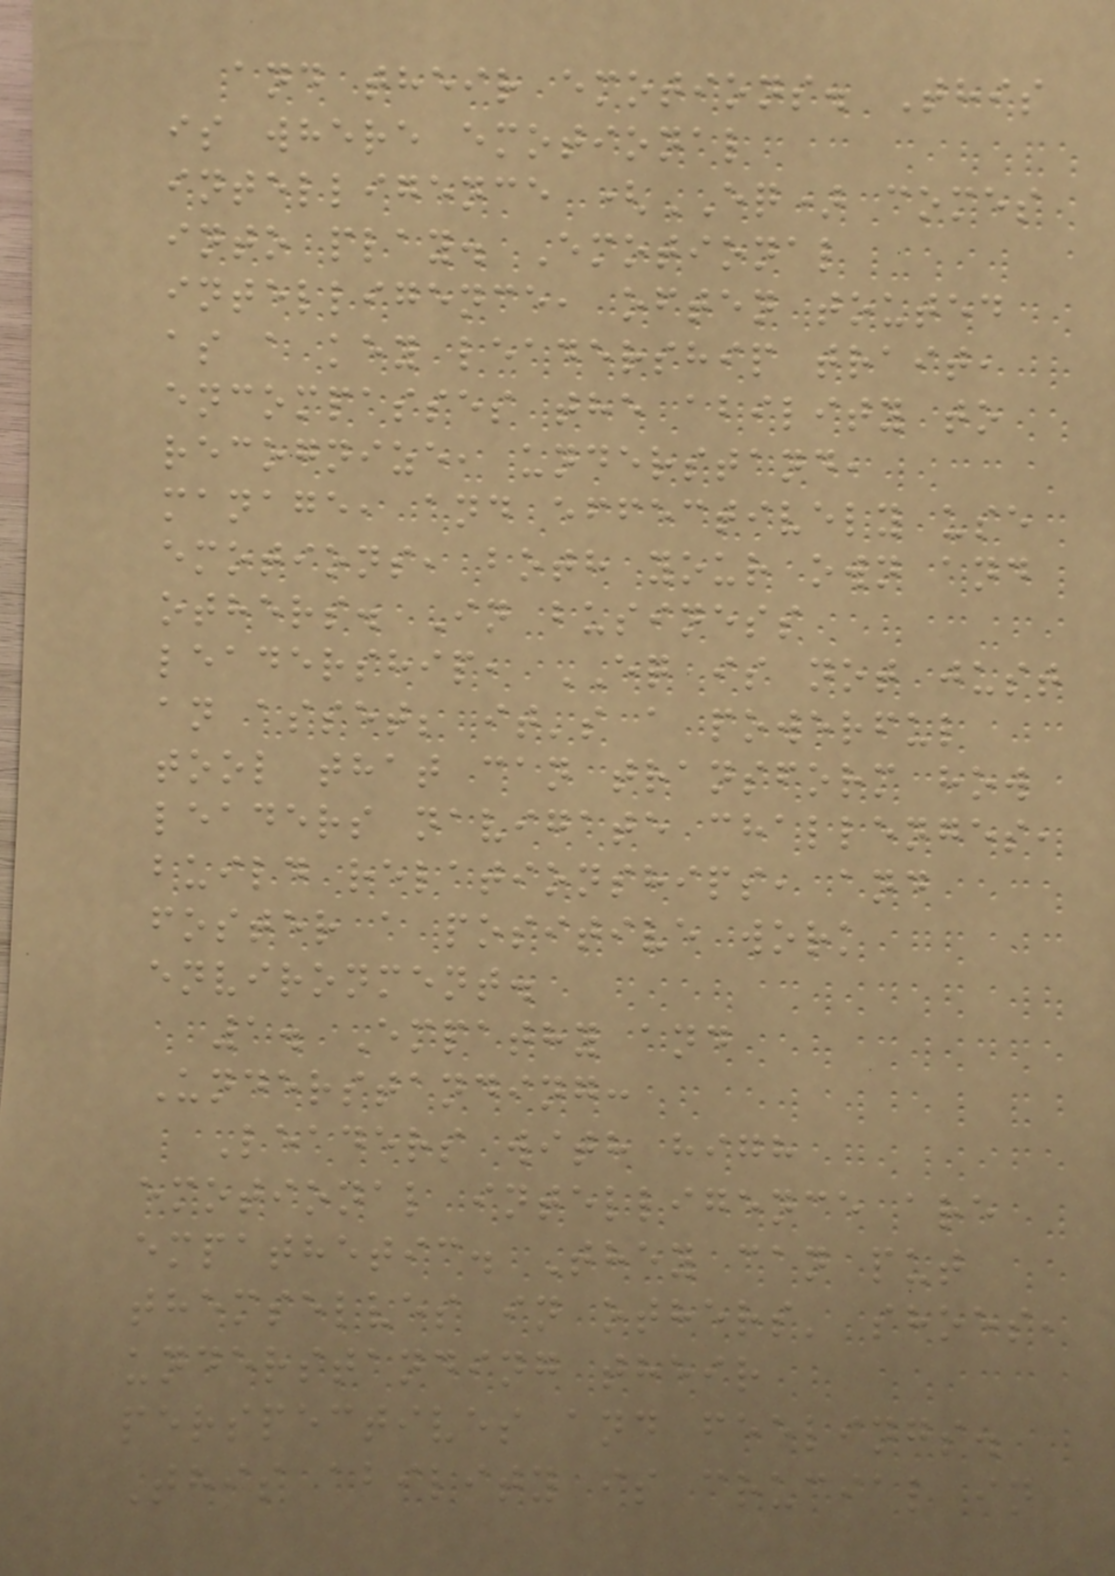and their emotions. This
is where emotional
intelligence (EQ) comes
into play. Emotional
intelligence, often touted
as a key leadership trait,
encompasses the ability to
recognize, understand,
manage, and effectively use
emotions, both your own and
others. In business
leadership, EQ is not just
an asset; it's a powerful
tool that can transform how
leaders navigate challenges,
build relationships, and
foster a positive work
environment.
1. Empathy and
Understanding:
Leaders with high
emotional intelligence are
empathetic. They can put
themselves in others' shoes,
understanding their
perspectives and feelings.
This ability is crucial in
